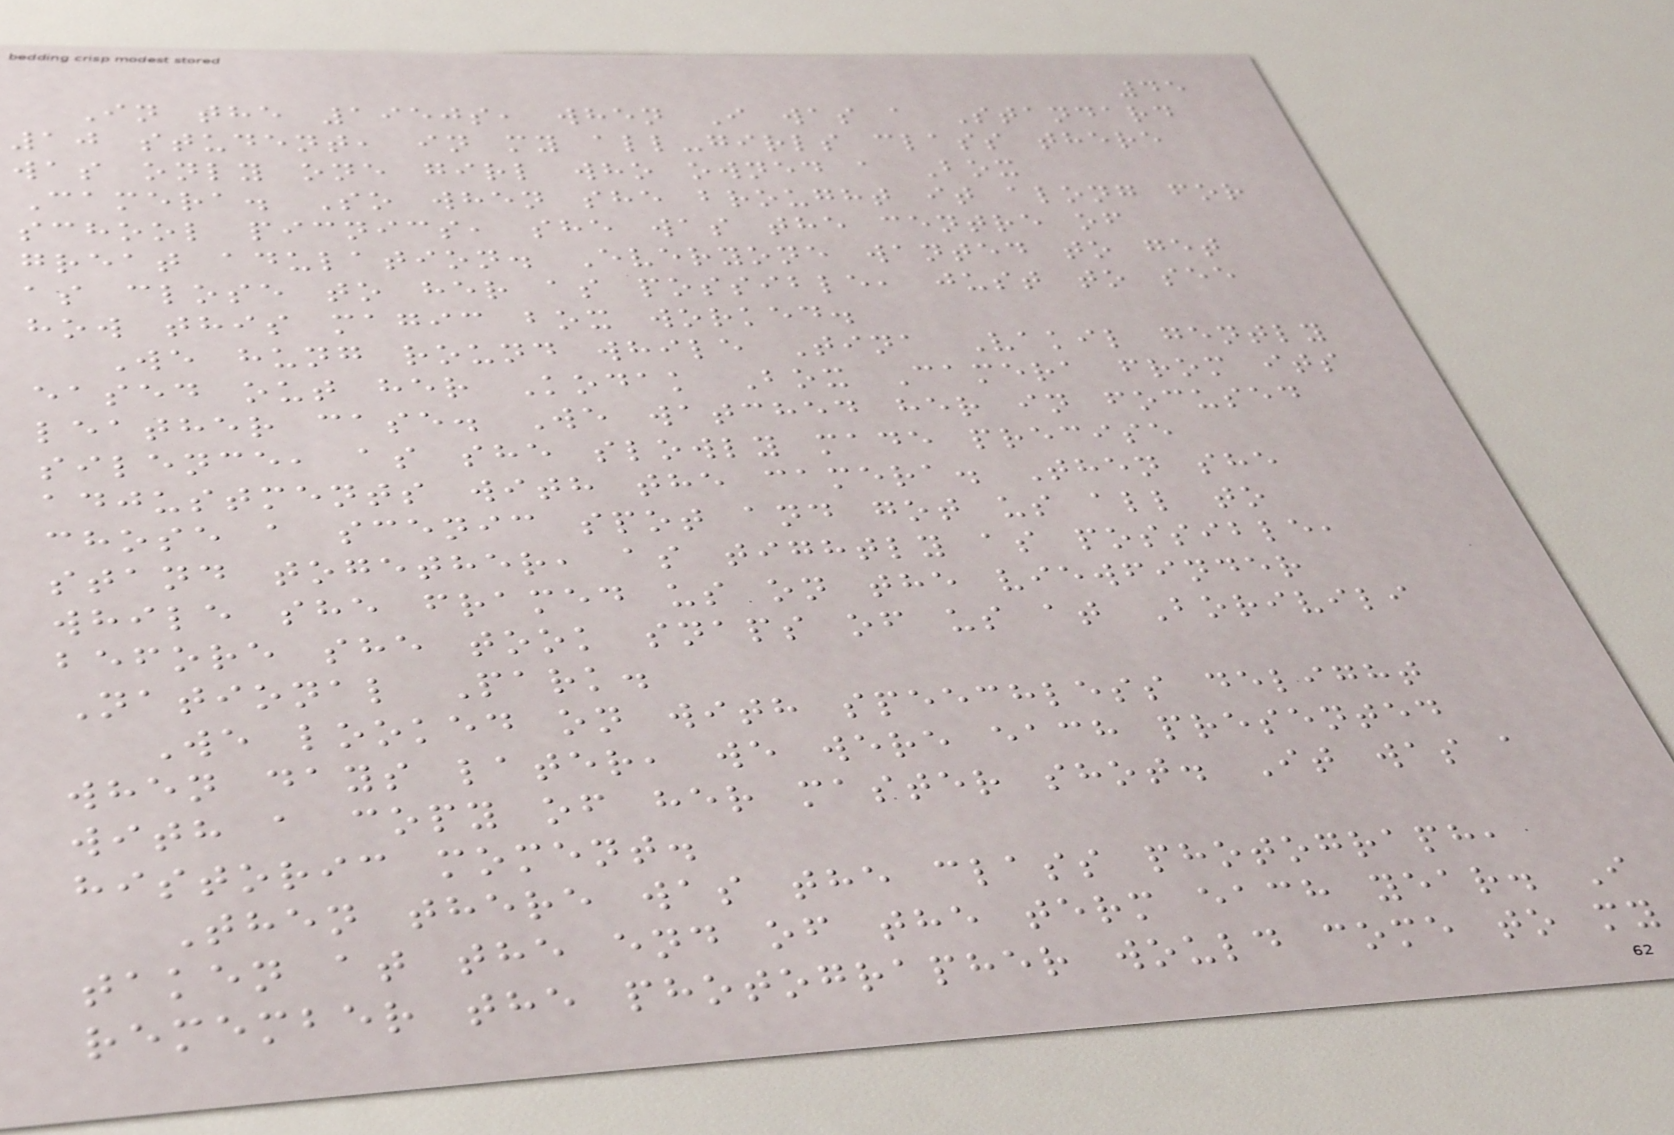45
In the 1950s, when I was a Standard
10 student, in my all-girls class there
was only one girl who owned a Box
Camera. So when she brought it along for
school picnics, she was the centre of
great adulation. Everyone wanted to get
as close to her as possible, just to see
how this magic box worked.
We hung round while Tina Vakil gently
eased out her Kodak Box Camera from its
leather case. We watched her in focused
silence, as she slowly made precise
adjustments with the camera. Then she
chose a scenic spot and got us all to
stand together, as tightly as possible,
while she framed us on the viewfinder
before she took snaps of us at Borivili
National Park.
We looked on with speechless delight
when days later, we were each presented
with a copy of her master shot. It was a
historic moment.
Then there was the class photograph,
taken at the end of the term each year. I
remember the photographer would come to my
